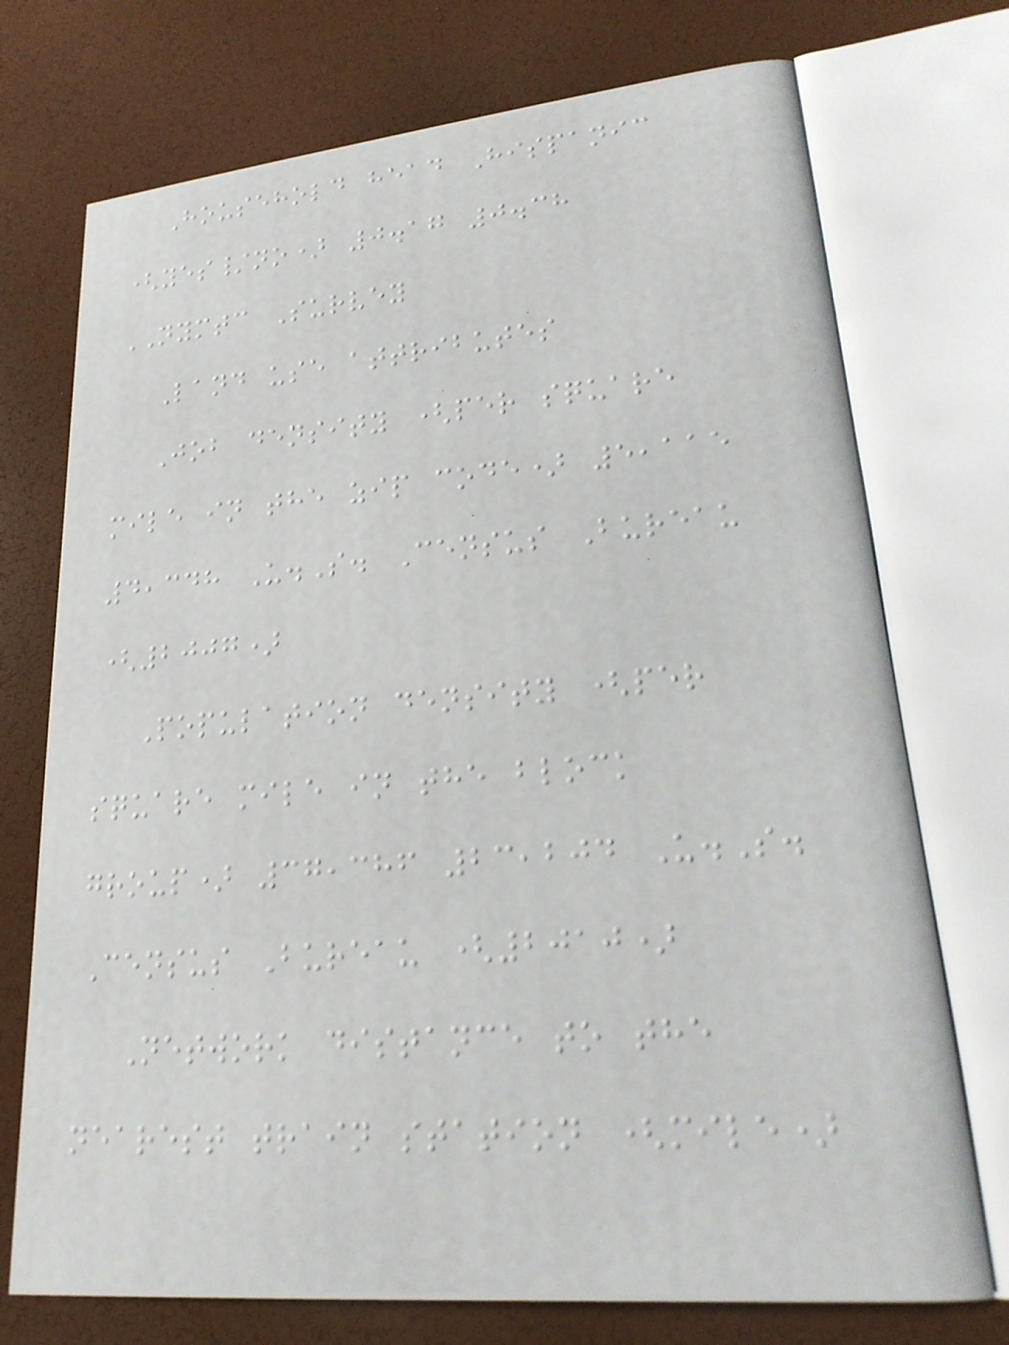Household head Hispanic
(yes/no) 0.17 0.38
NYMTC Survey
Land use attributes
Job density (per square
mile in the zip code) 5,115
4,348 U.S. Census Bureau
(2007)
Population density (per
square mile in the block
group) 37,386 23,204 U.S.
Census Bureau (2010)
Network distance to the
nearest train station (mile)
